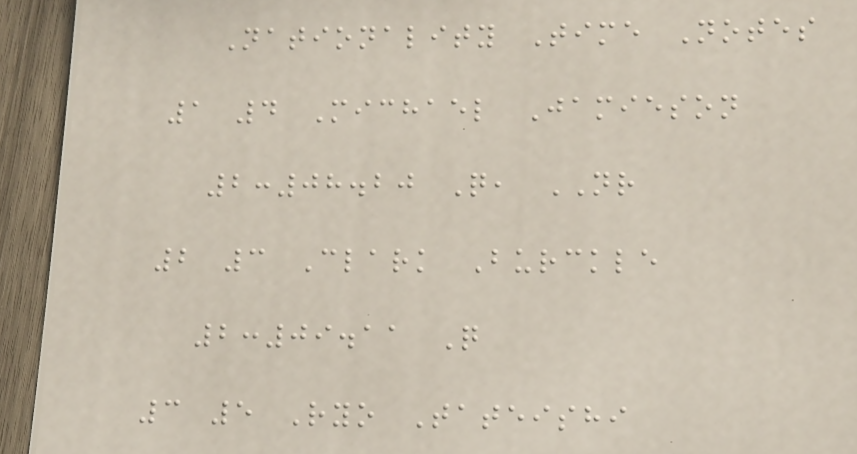Nationality Time Notes
1 4 Michael Jamieson
2:08.20 Q, NR
2 3 Clark Burckle
2:09.11 Q
3 5 Ryo Tateishi
